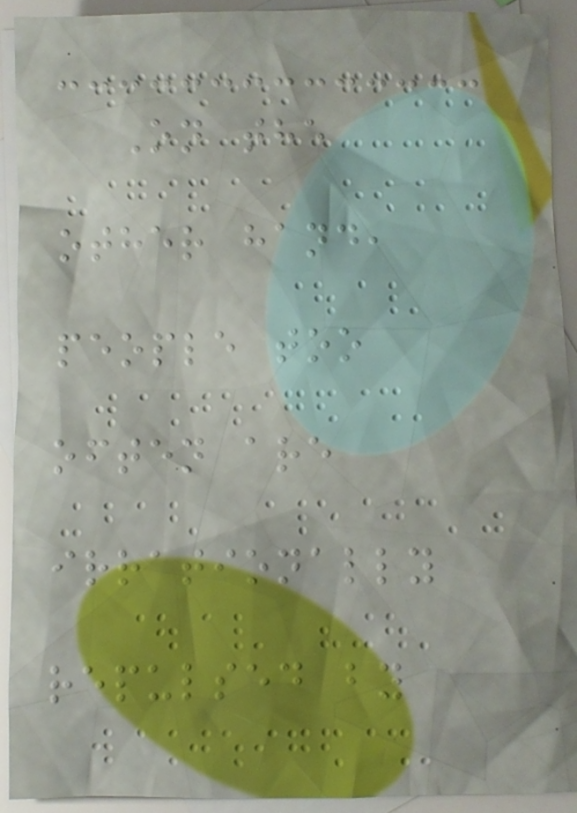On the
other hand,
people too
often are
irrationally
repulsed by
